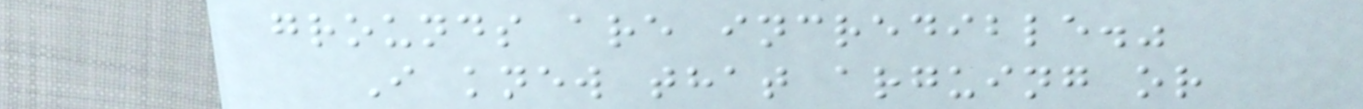grounds are incredible."
I knew that arguing or
